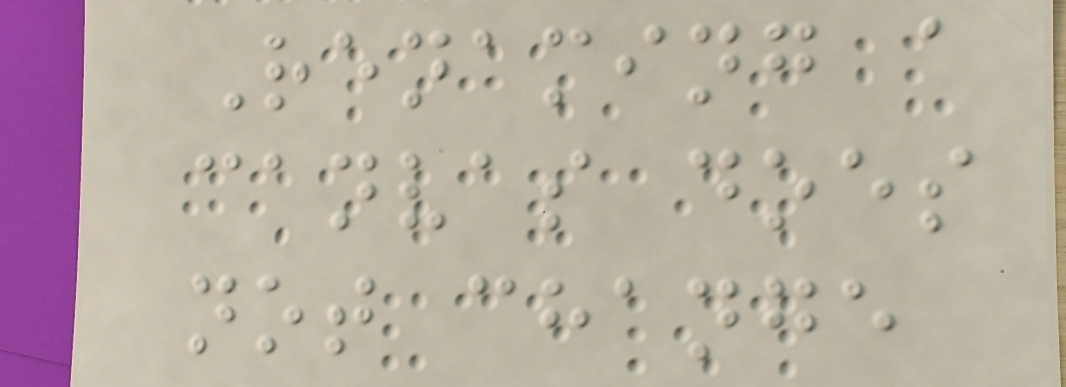Renaming a
canvas does
not change
